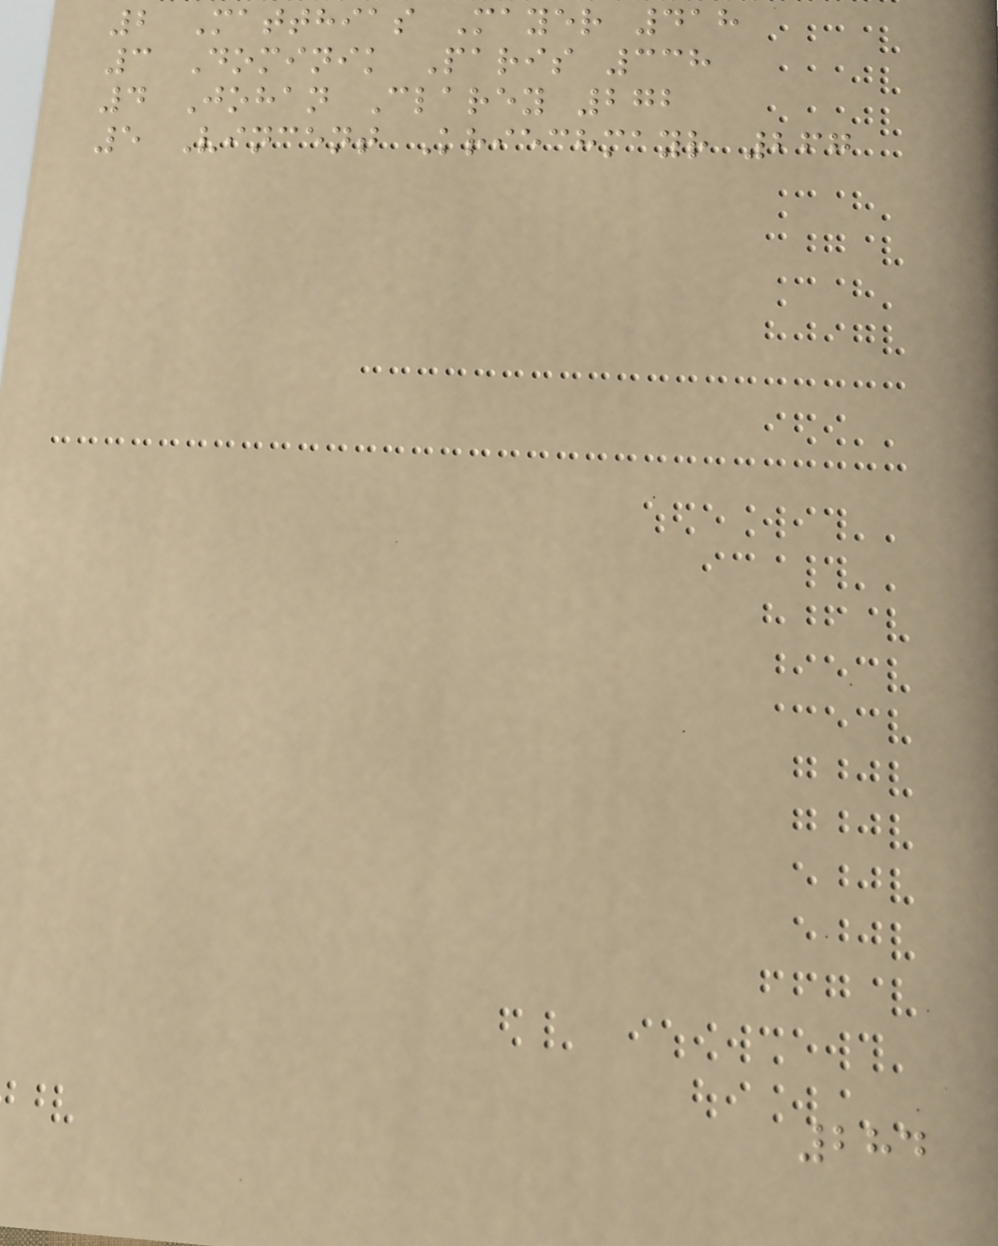2 Matthias Mayer 418
3 Dominik Paris 338
4 Johan Clarey 272
5 Vincent Kriechmayr 267
284
